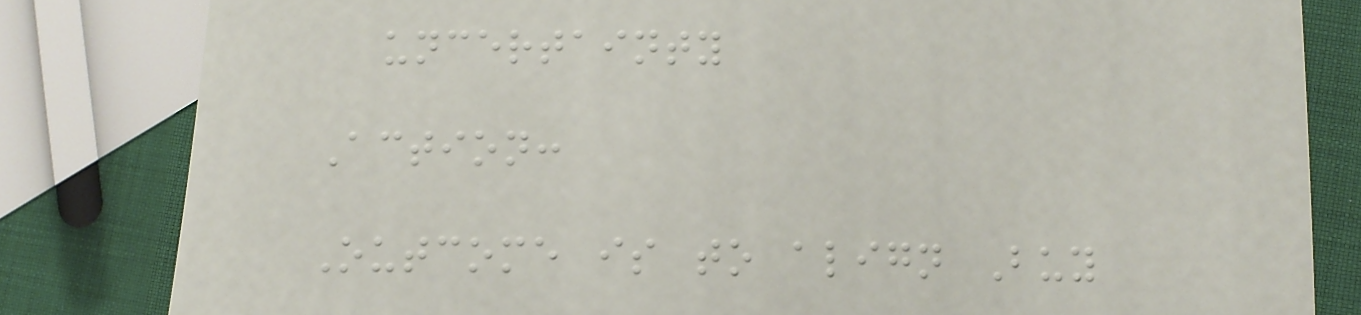uncertainty
Action:
Outcome is to align Buy
